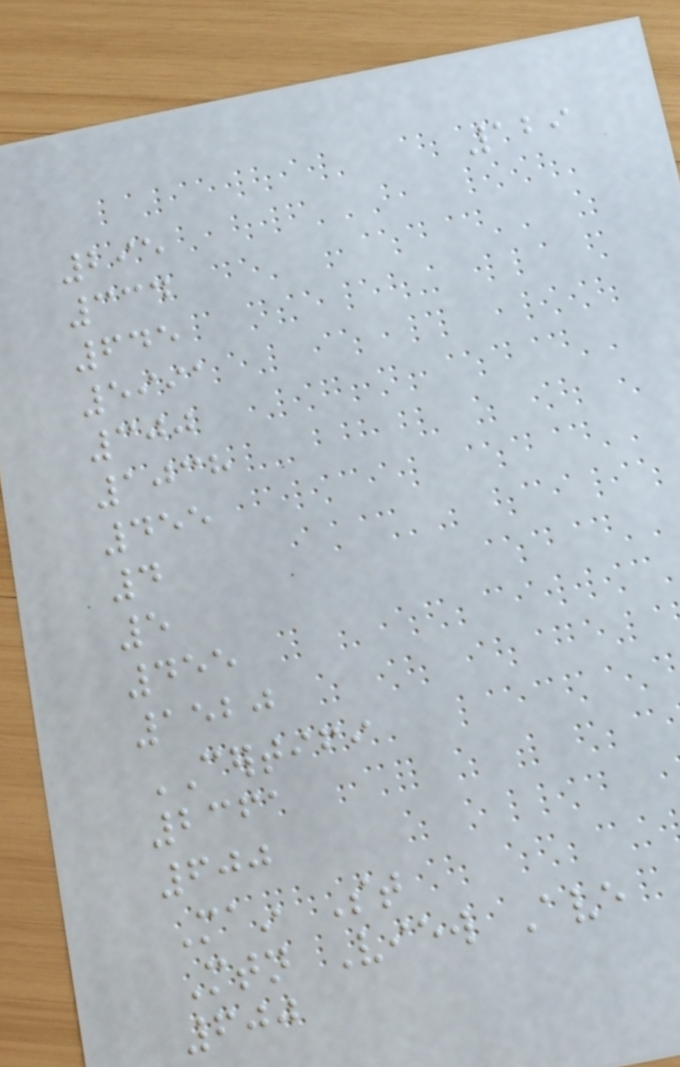129
295
334
645
5991
300
1038
455
4
5
455
1520
CERTIFI
2361
600
Main St
Mtn View Ave
600
